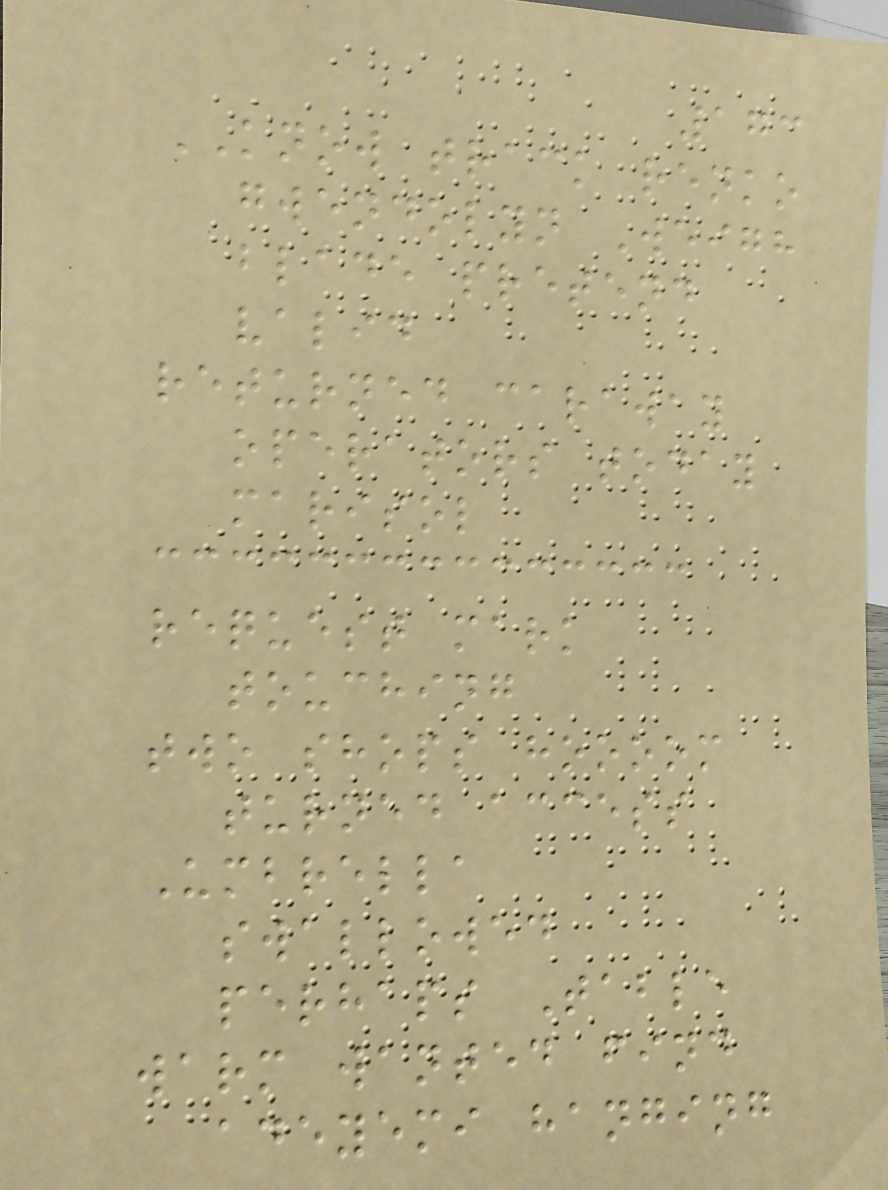173
KNOW track renko
gwendolyn Weigh
blade pretend
valid
returned caraway
operators today
marisol
request mark
touching
two shops hoooom
turned access
Umbrella
swallowed
perhaps Table
warm wanted find
adeyemi hanging
